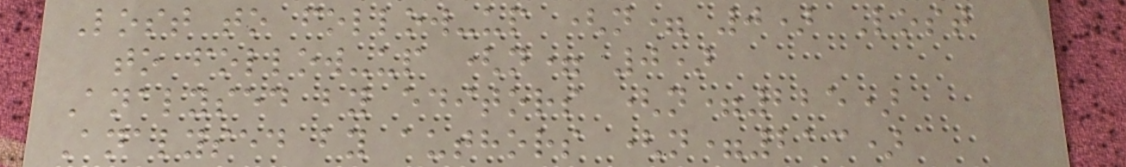Lost to follow-up (n= 0) Lost
to follow-up (n= 0)
Analysed by editors (n=225)
Analysed by authors (n=213)
